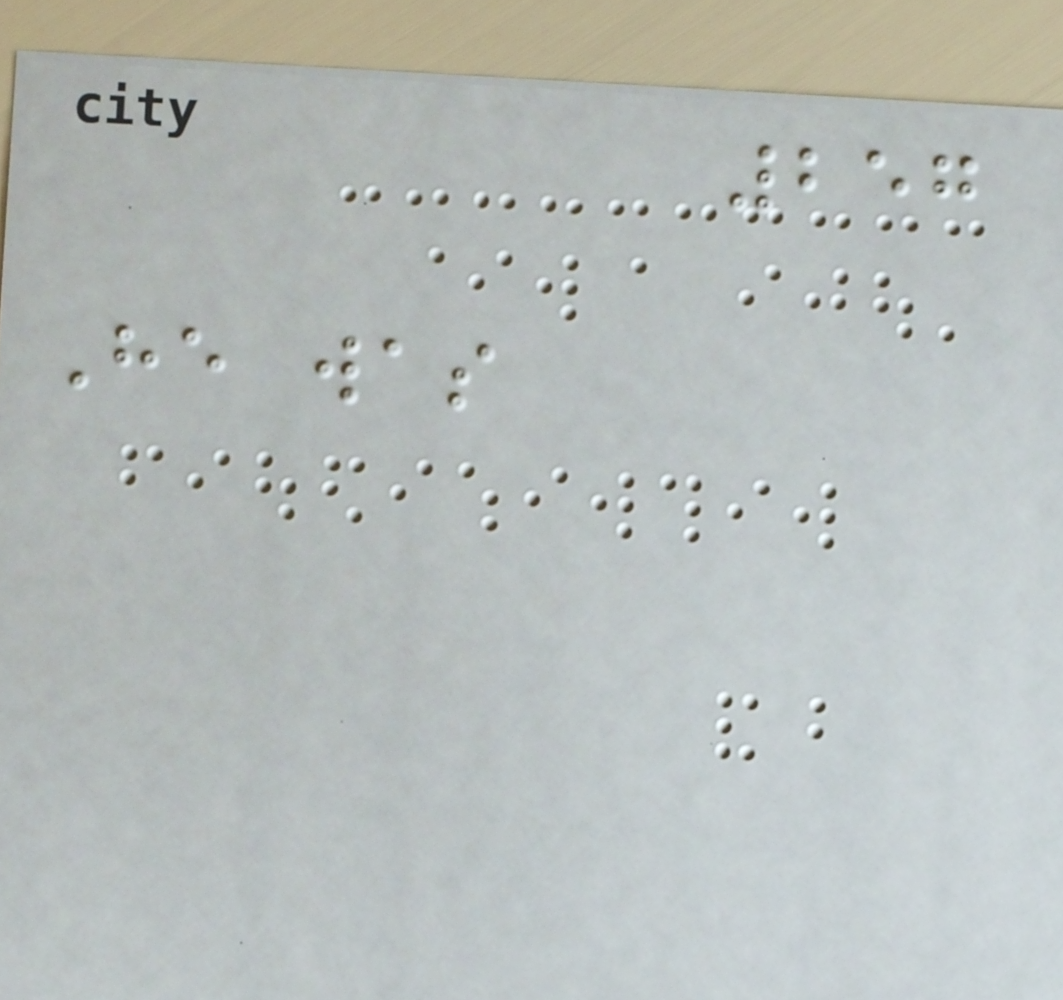257
He was
